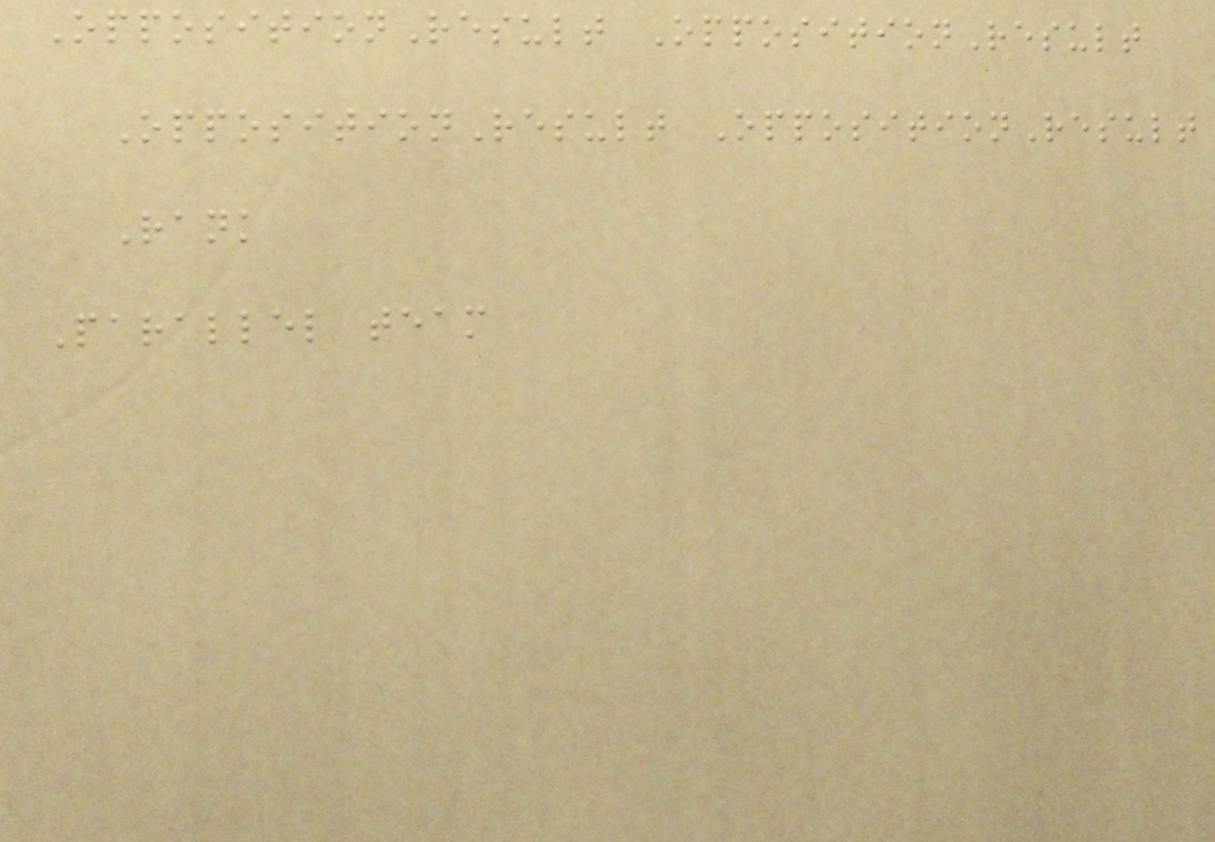OppositionResult OppositionResult
OppositionResult OppositionResult
Rank
Parallel team
